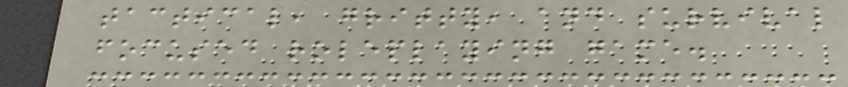tactical, gritty, and survival
focused roleplaying game.
